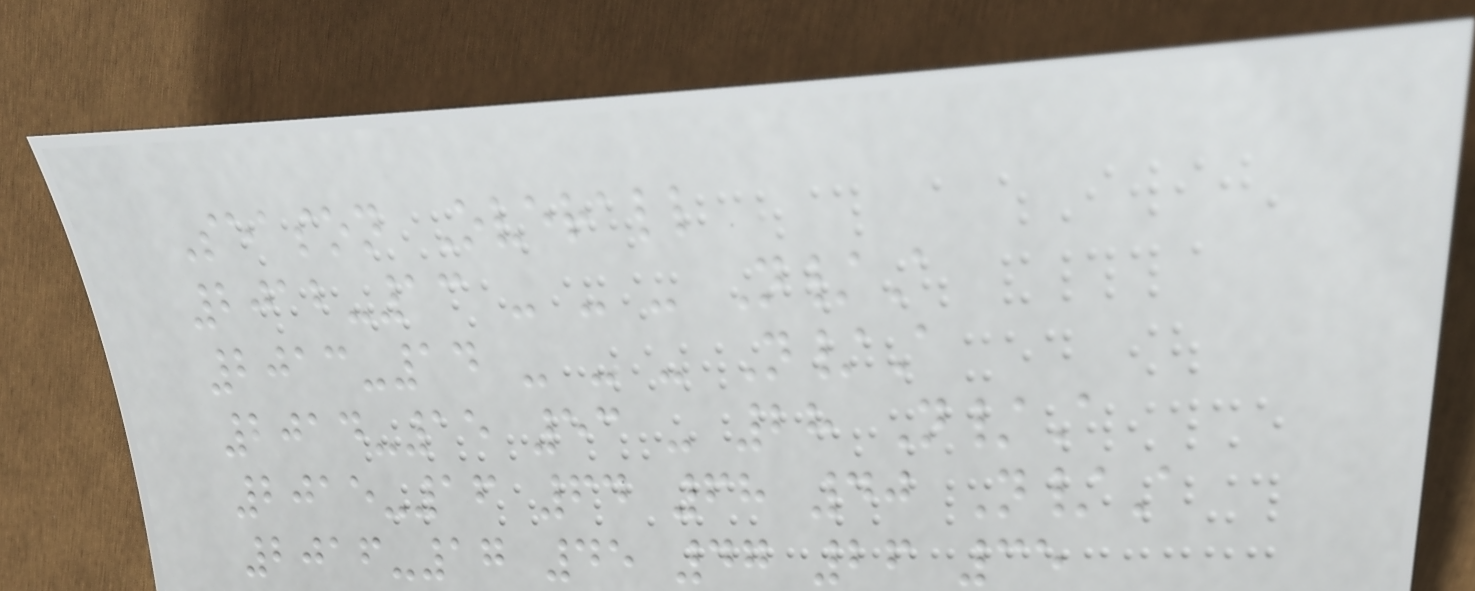Season Overall
2012-13 - - - N/A
2013-14 - - - N/A
2014-15 53 - 28 N/A
2015-16 64 68 40 N/A
2016-17 45 47 26 35
